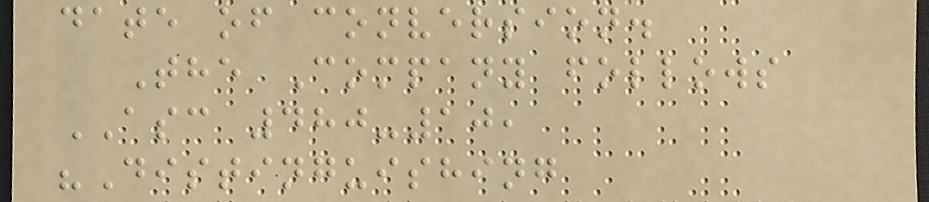date of conversion.
The Company follows
ASC 480-10,
"Distinguishing
